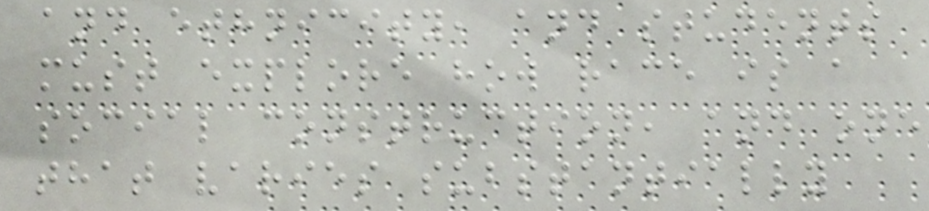and ethnicity, and students
must explore how race is a
social construction, and one
that varies substantially
